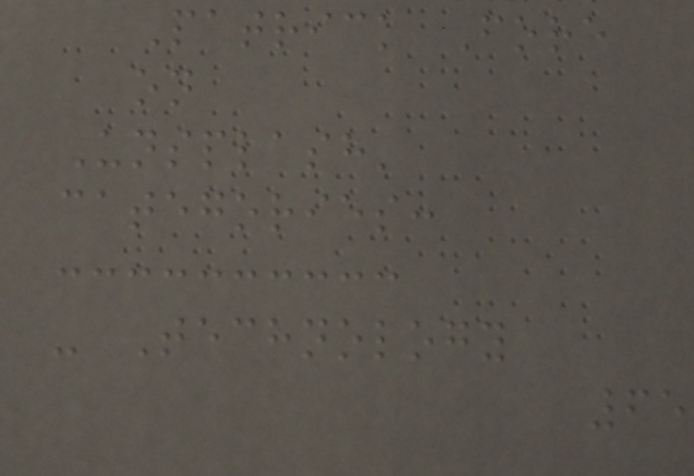Patrick Fore
on
Unsplash'
categories:
- Technology
65
